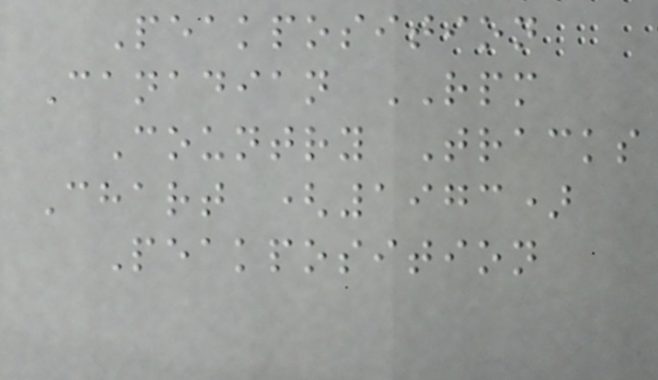Peakposition
Canadian RPM
Country Tracks
Chart (1973)
Peakposition
